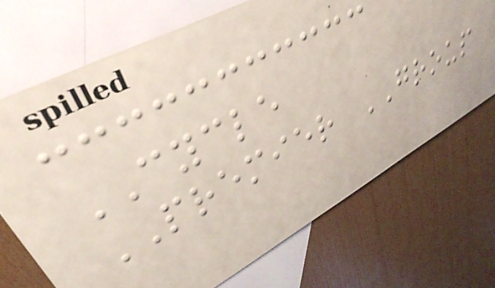CYCLE
PREMIER GROUP
